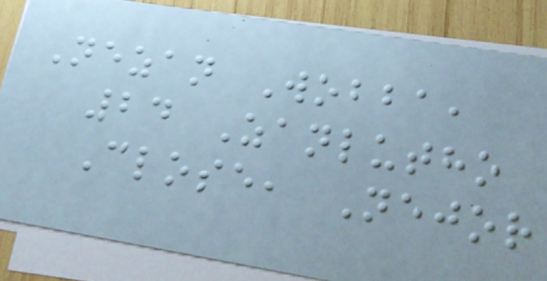Nezan Wobba,
24 Zanlutho
Close, Nejor
